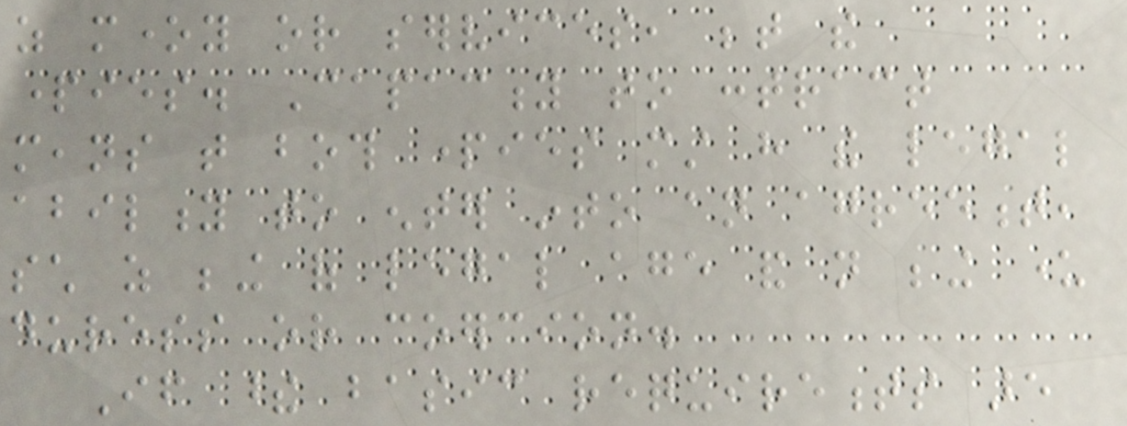as money or services, between the
parties. Capacity to contract
means that both parties must have the legal
ability to enter into an agreement,
such as being of legal age and not being under
duress or coercion.
If these basic requirements are
